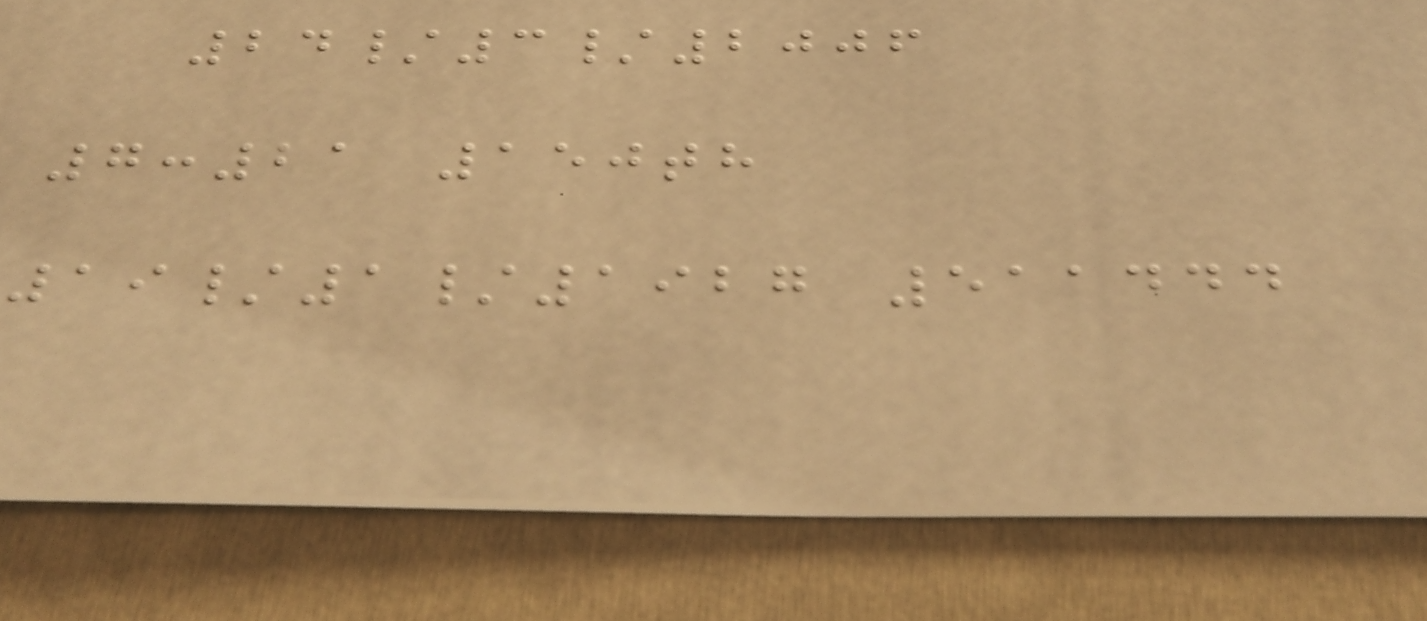24/3/2006
7:21 150th
19/1/1927 511444
